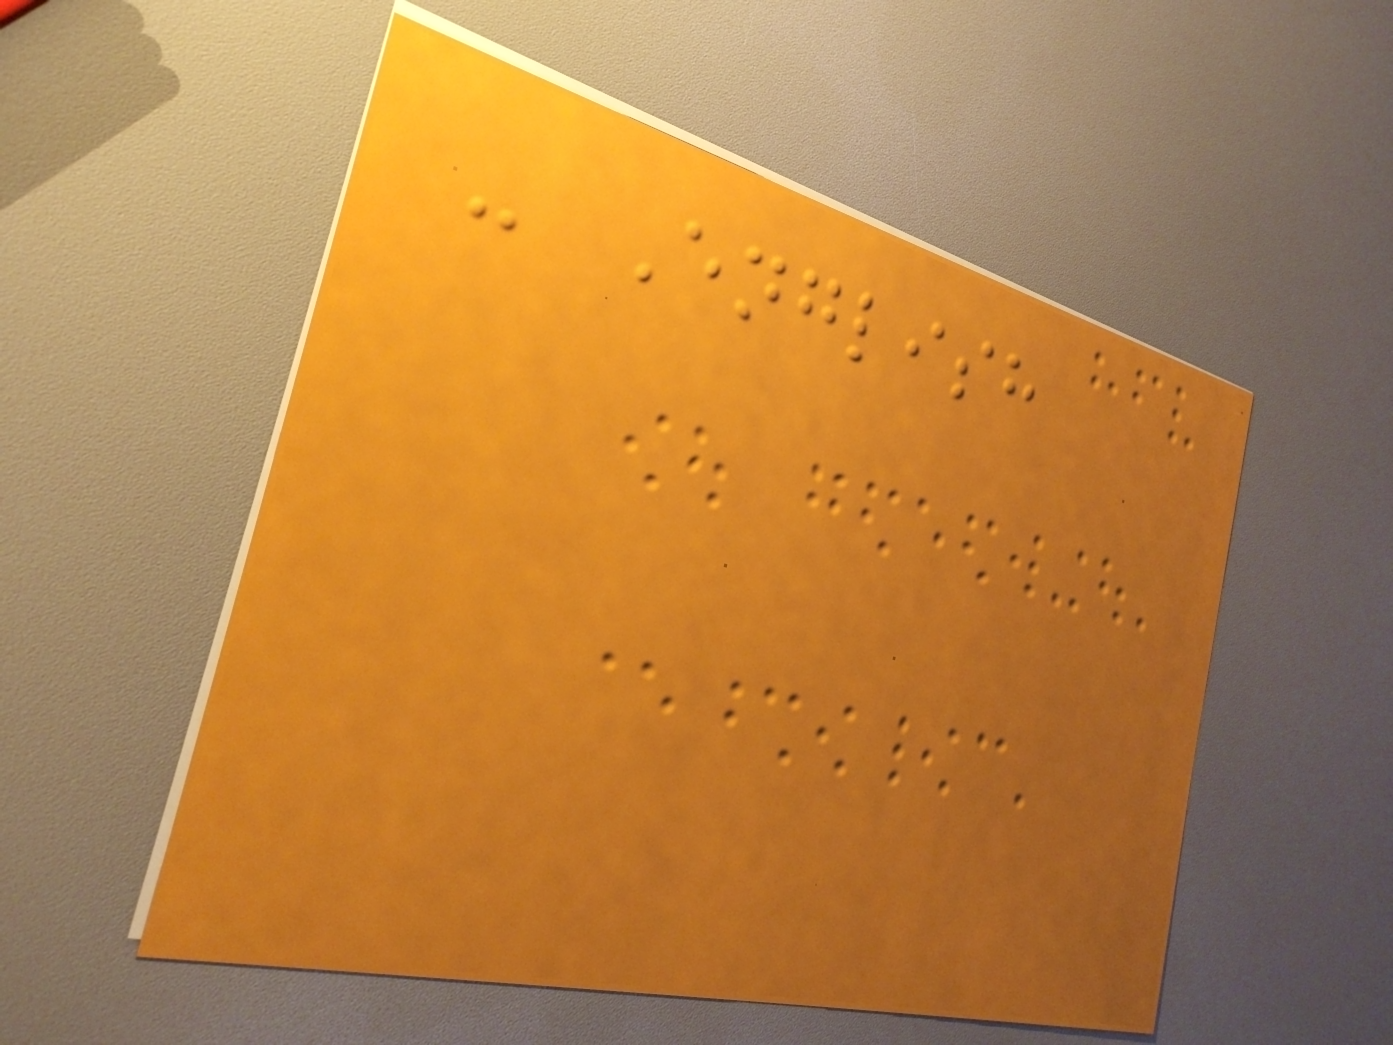- English
